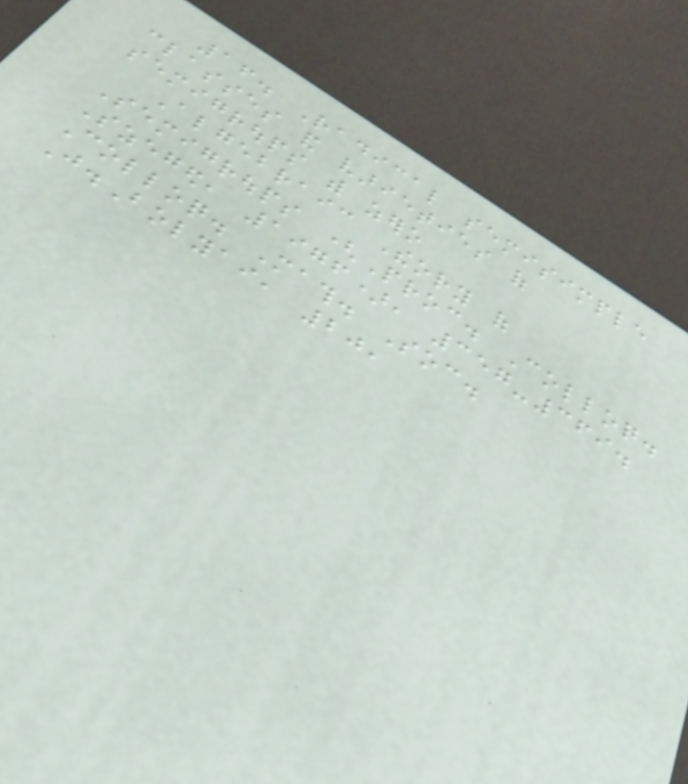16. Radical semisimple
classes and varieties of
semigroups with zero
Algebraic Theory of
Semigroups (Proc. Colloq.
Szeged, 1976), 357-369.
Colloq. Math. Soc.
J.Bolyai, 20,
